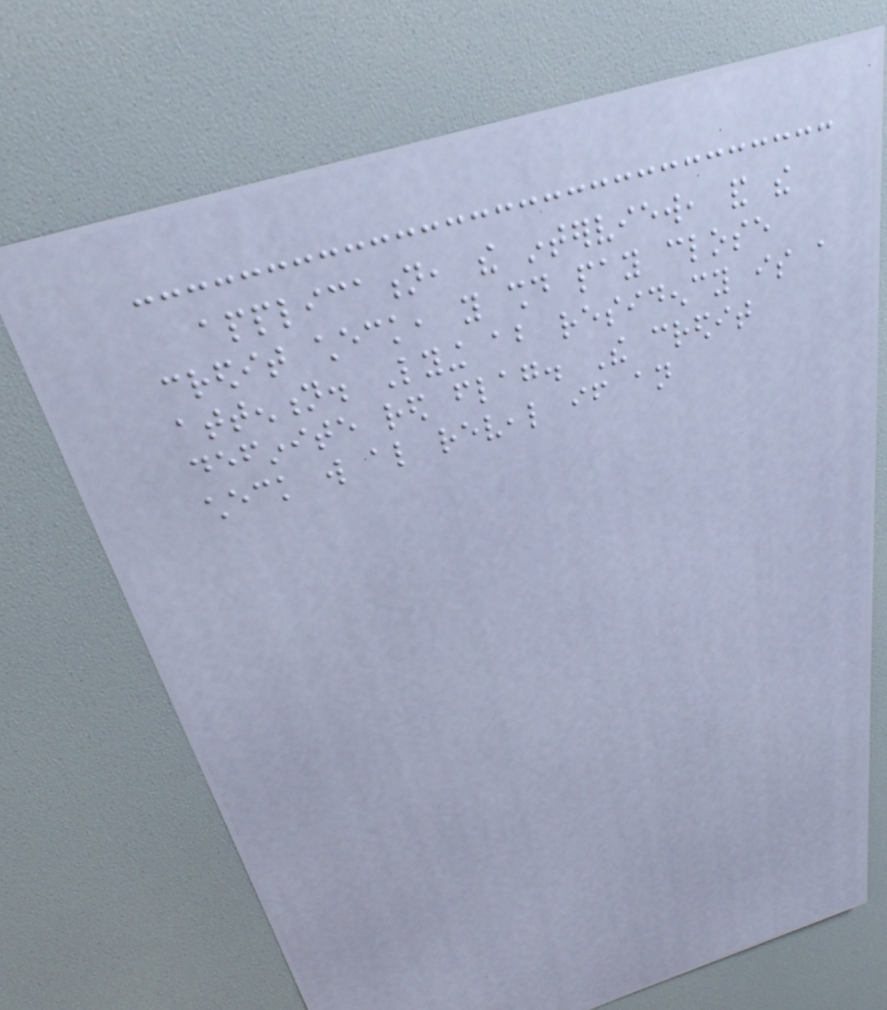application, the interview, and the
credit check, you should pay close
attention. Lying about residency is a
definite red flag. The credit
check will also reveal if an
